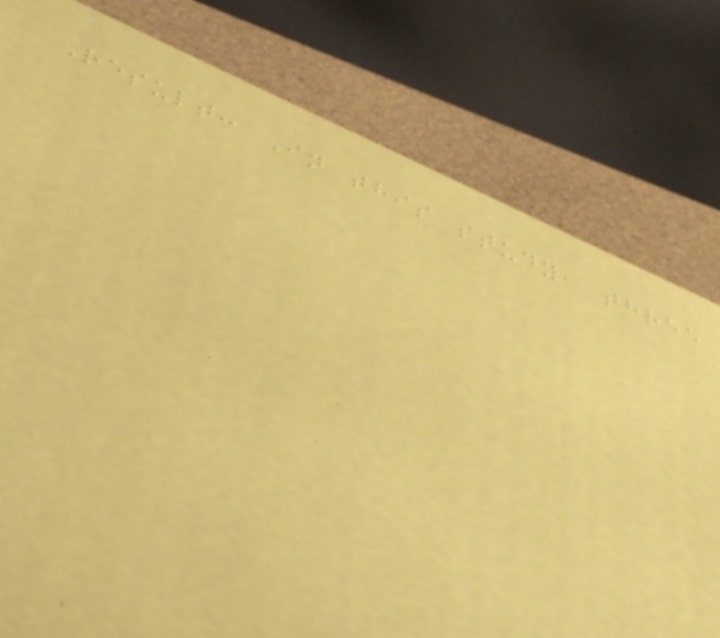Result: In this study, three
